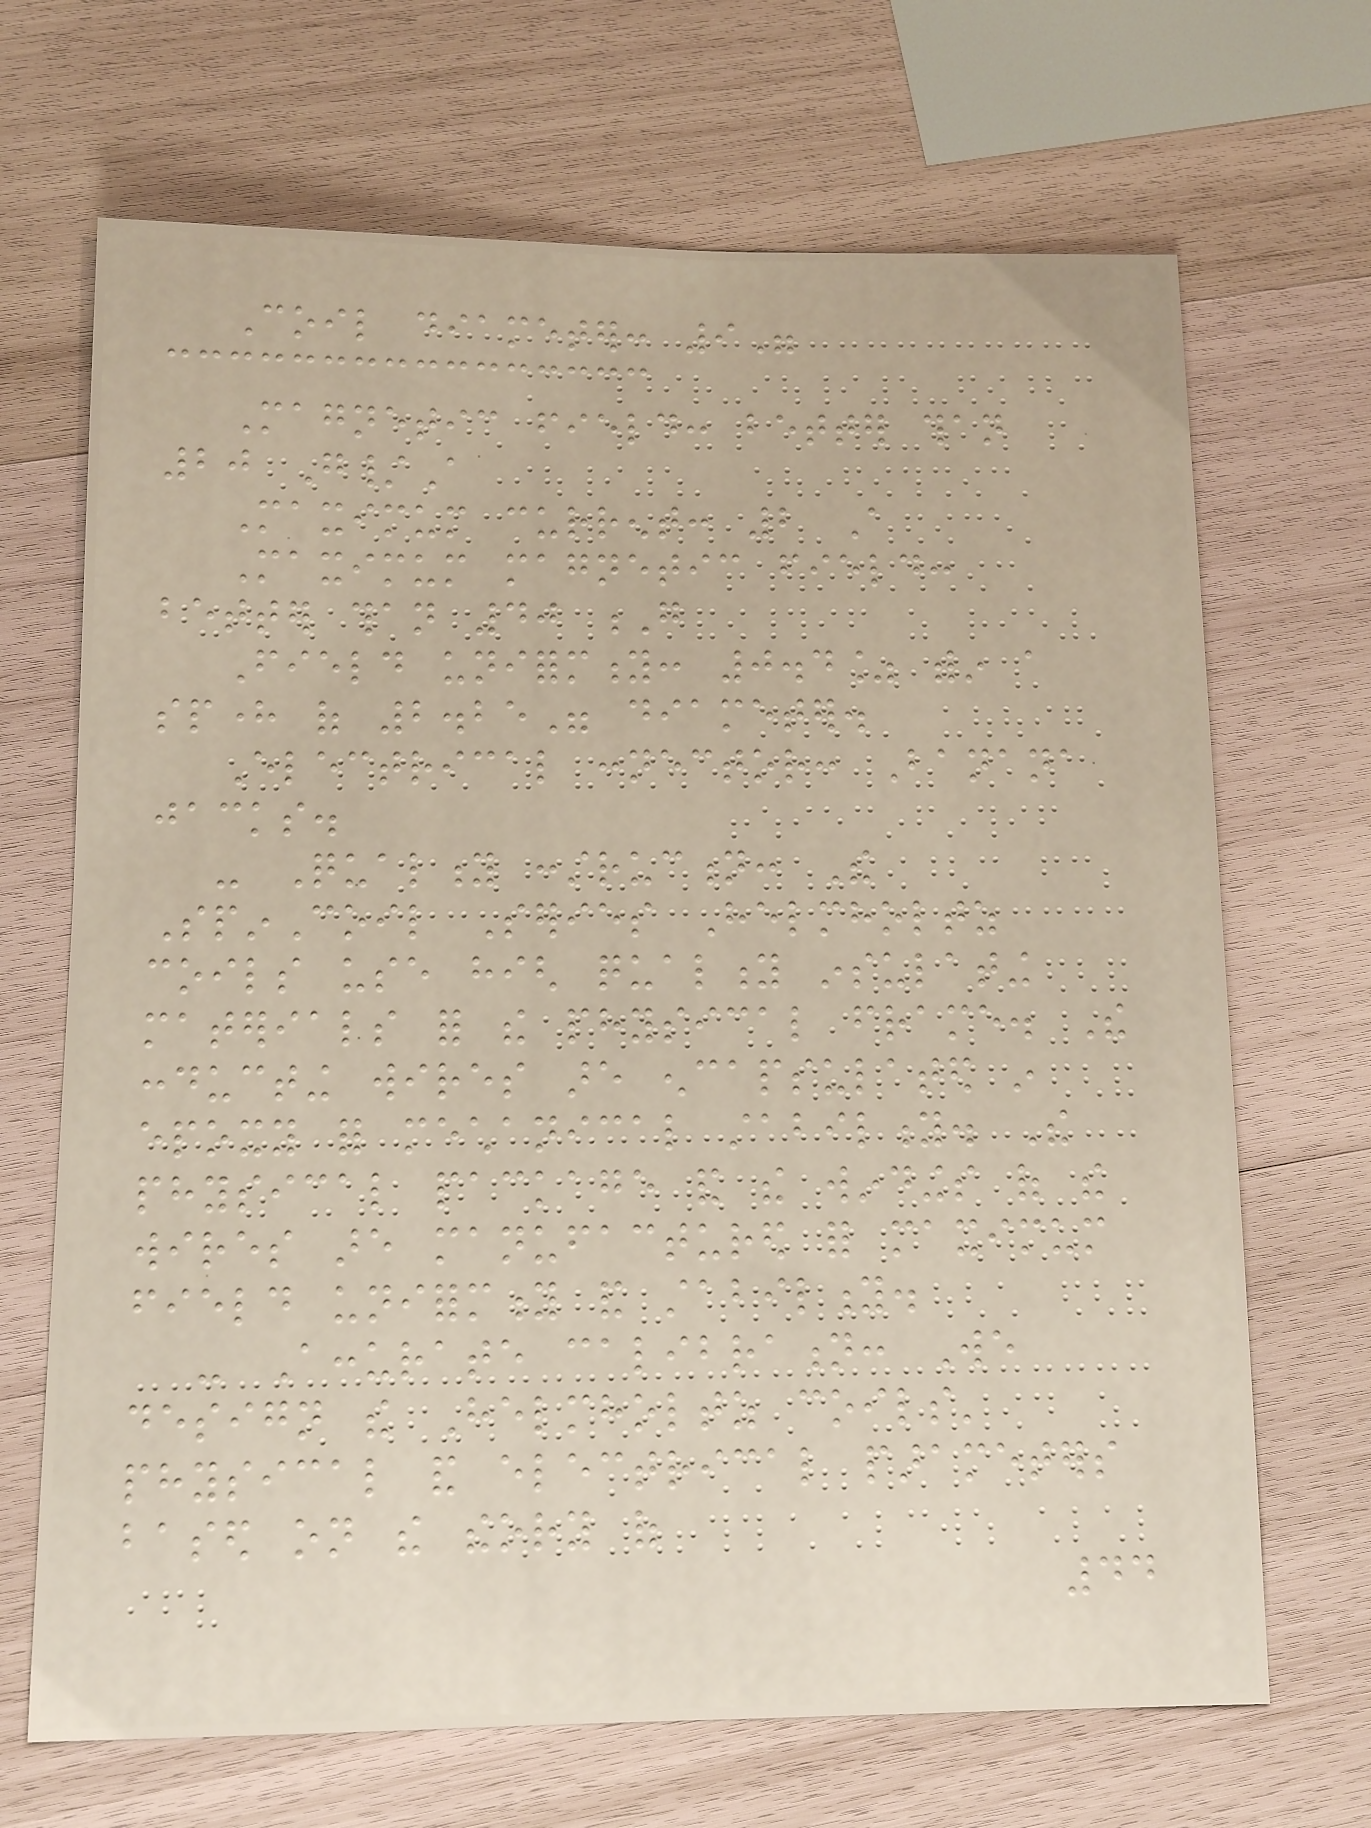Coil diameter: 9"
Magnetic field: better than
20 G/A
Maximum current: 2 A
Maximum magnetic field:
better than 40 G
Field uniformity: 0.4% within a
sphere of 2.25" diameter.
Electrical connector: Banana
jacks.
- Quality construction: The
SpinCoil Series Helmholtz
coils use high quality insulating
materials for the physical frame. The
conducting wires are encapsulated in
epoxy for mechanical stability. The
physical package and the windings of the
wires are manufactured for maximum
field uniformity and stability.
- Accurate calibration: We
design the Helmholtz coils'
physical and electrical parameters
based on the theory of
44
